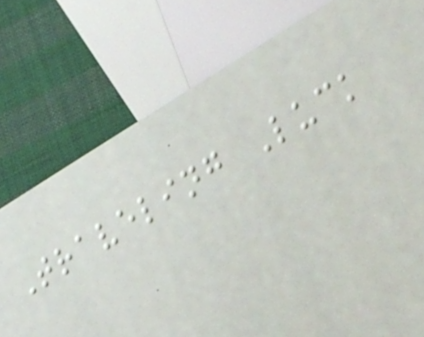Traveling Luck
